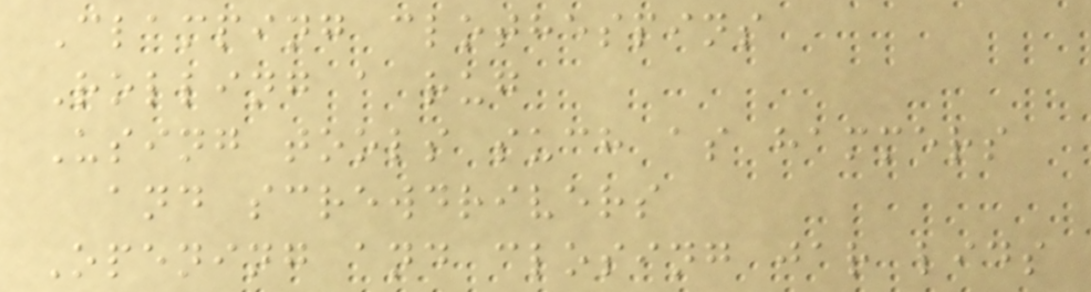Clamping clothespins
Rolling a rug
Using tools such as hammers
and screwdrivers
Opening and closing jar lids
